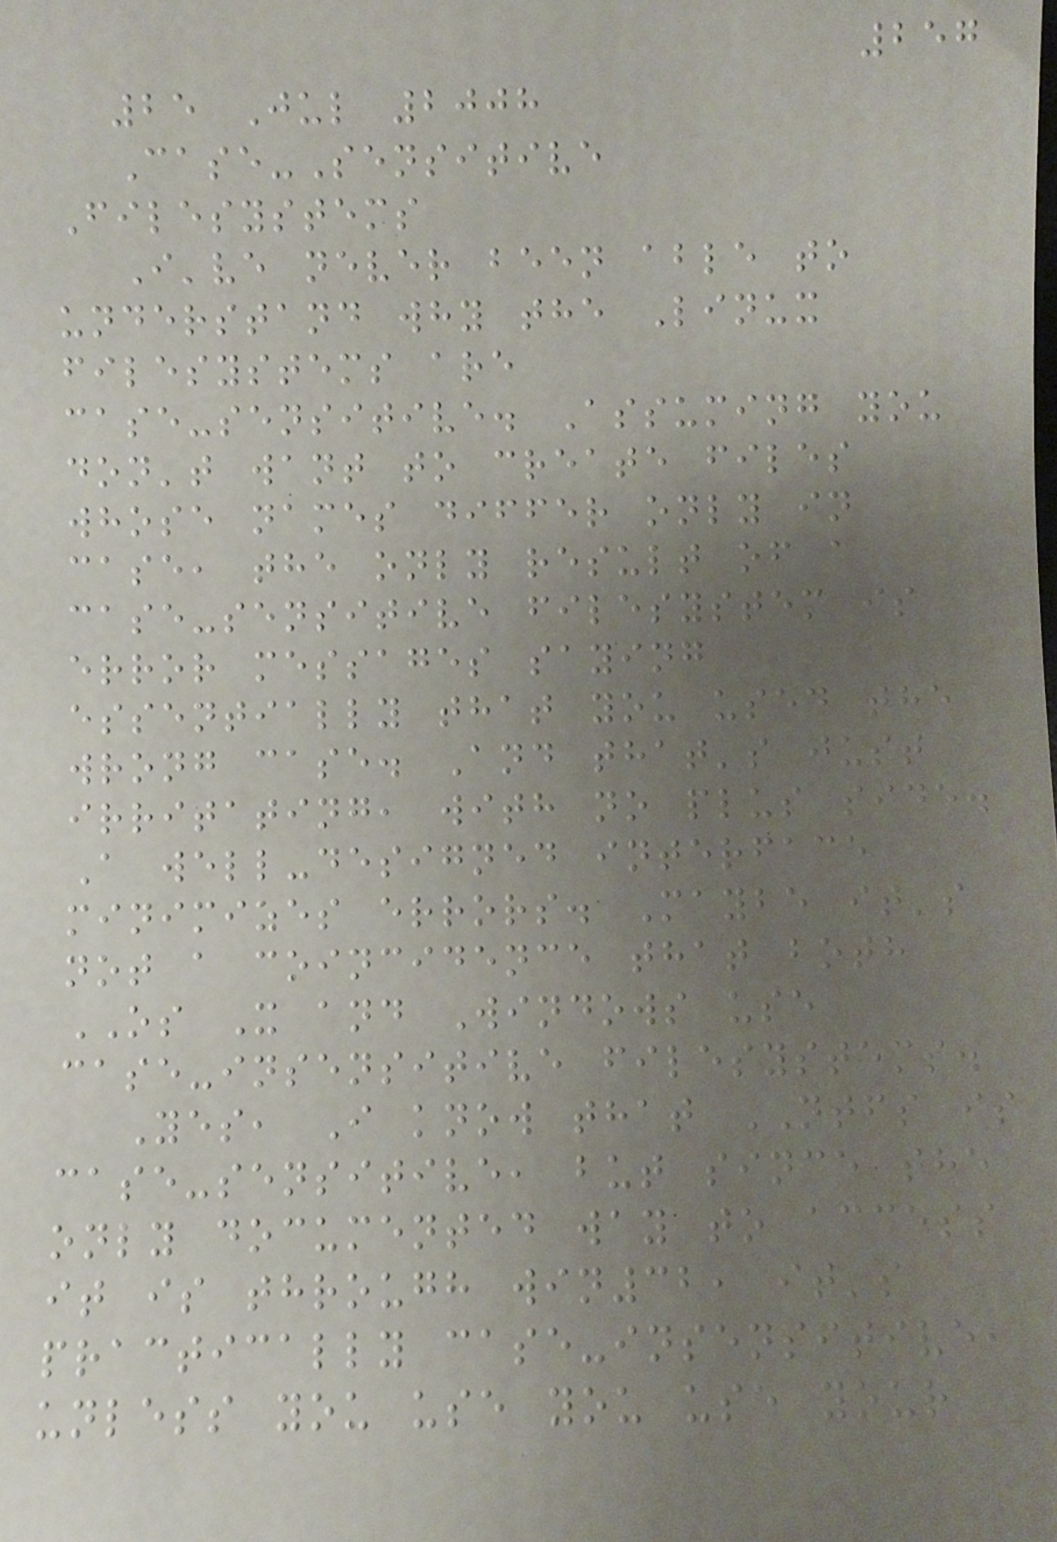257
25 Jul 2008
Case-Sensitive
Filesystems
I've never been able to
understand why the Linux
filesystems are
case-sensitive. Assuming you
don't want to create files
whose names differ only in
case, the only result of a
case-sensitive filesystem is
error messages saying
essentially that you used the
wrong case. And that's just
irritating, with no plus side.
A well-designed interface
minimizes errors. Maybe it's
not a coincidence that both
OS X and Windows use
case-insensitive filesystems.
Yes, I know that NTFS is
case-sensitive, but since the
only documented way to access
it is through win32, it's
practically case-insensitive,
unless you use you use your
